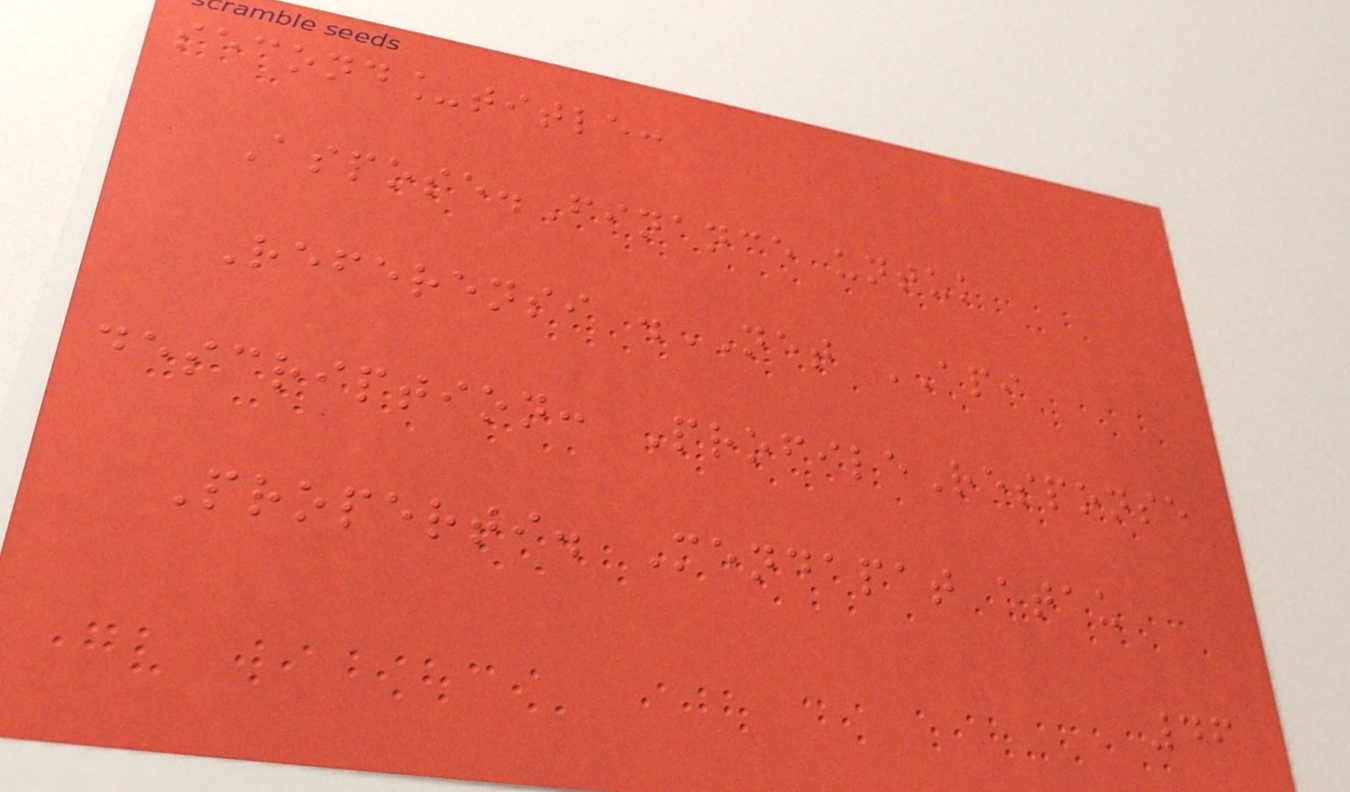second_title:
Aspose.Finance untuk
Referensi .NET API
description: ProfileResponse
Properti. Mendapat atau
46
